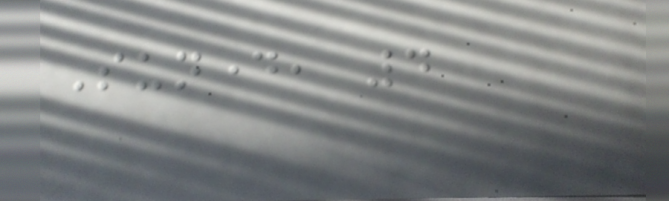Sunday, 4
